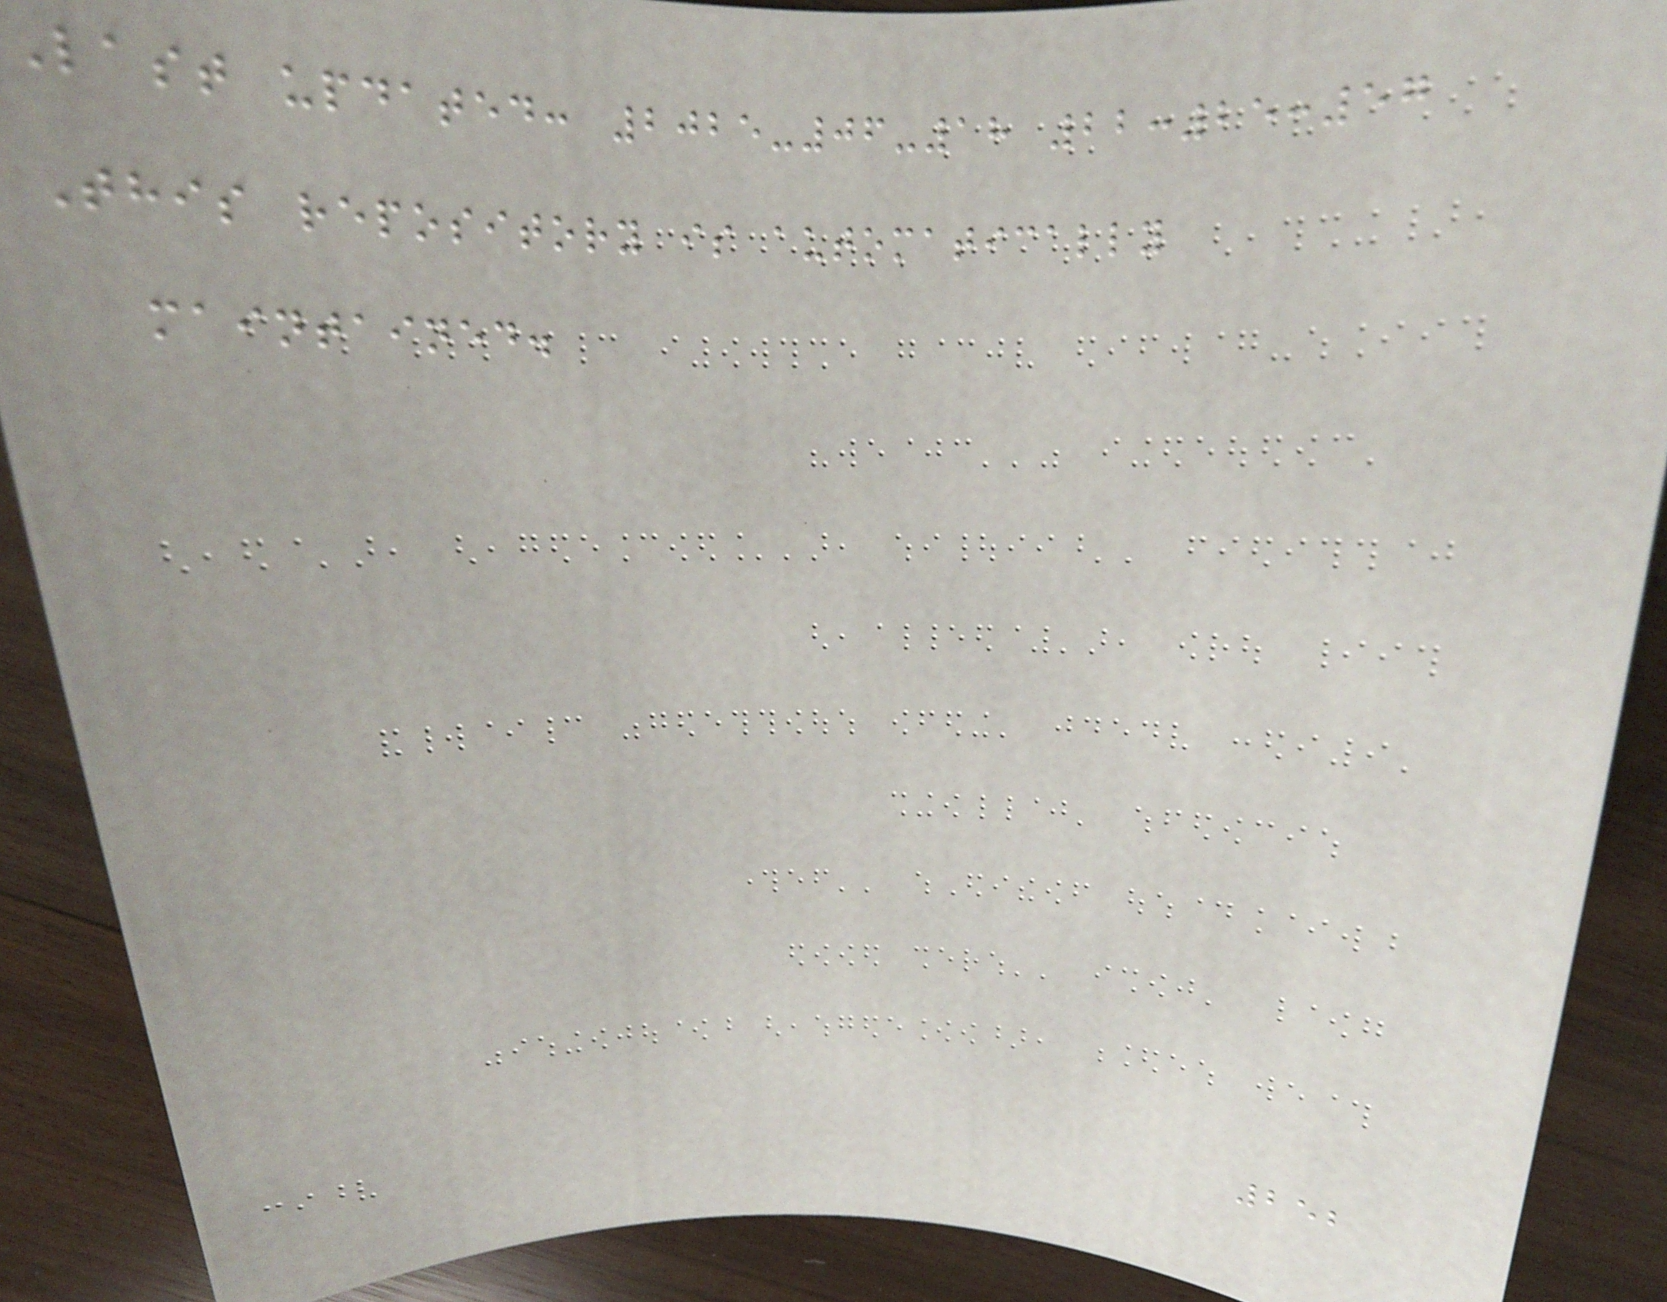Last updated: 2025-06-18 22:25:57
This repository is automatically
maintained.
252
